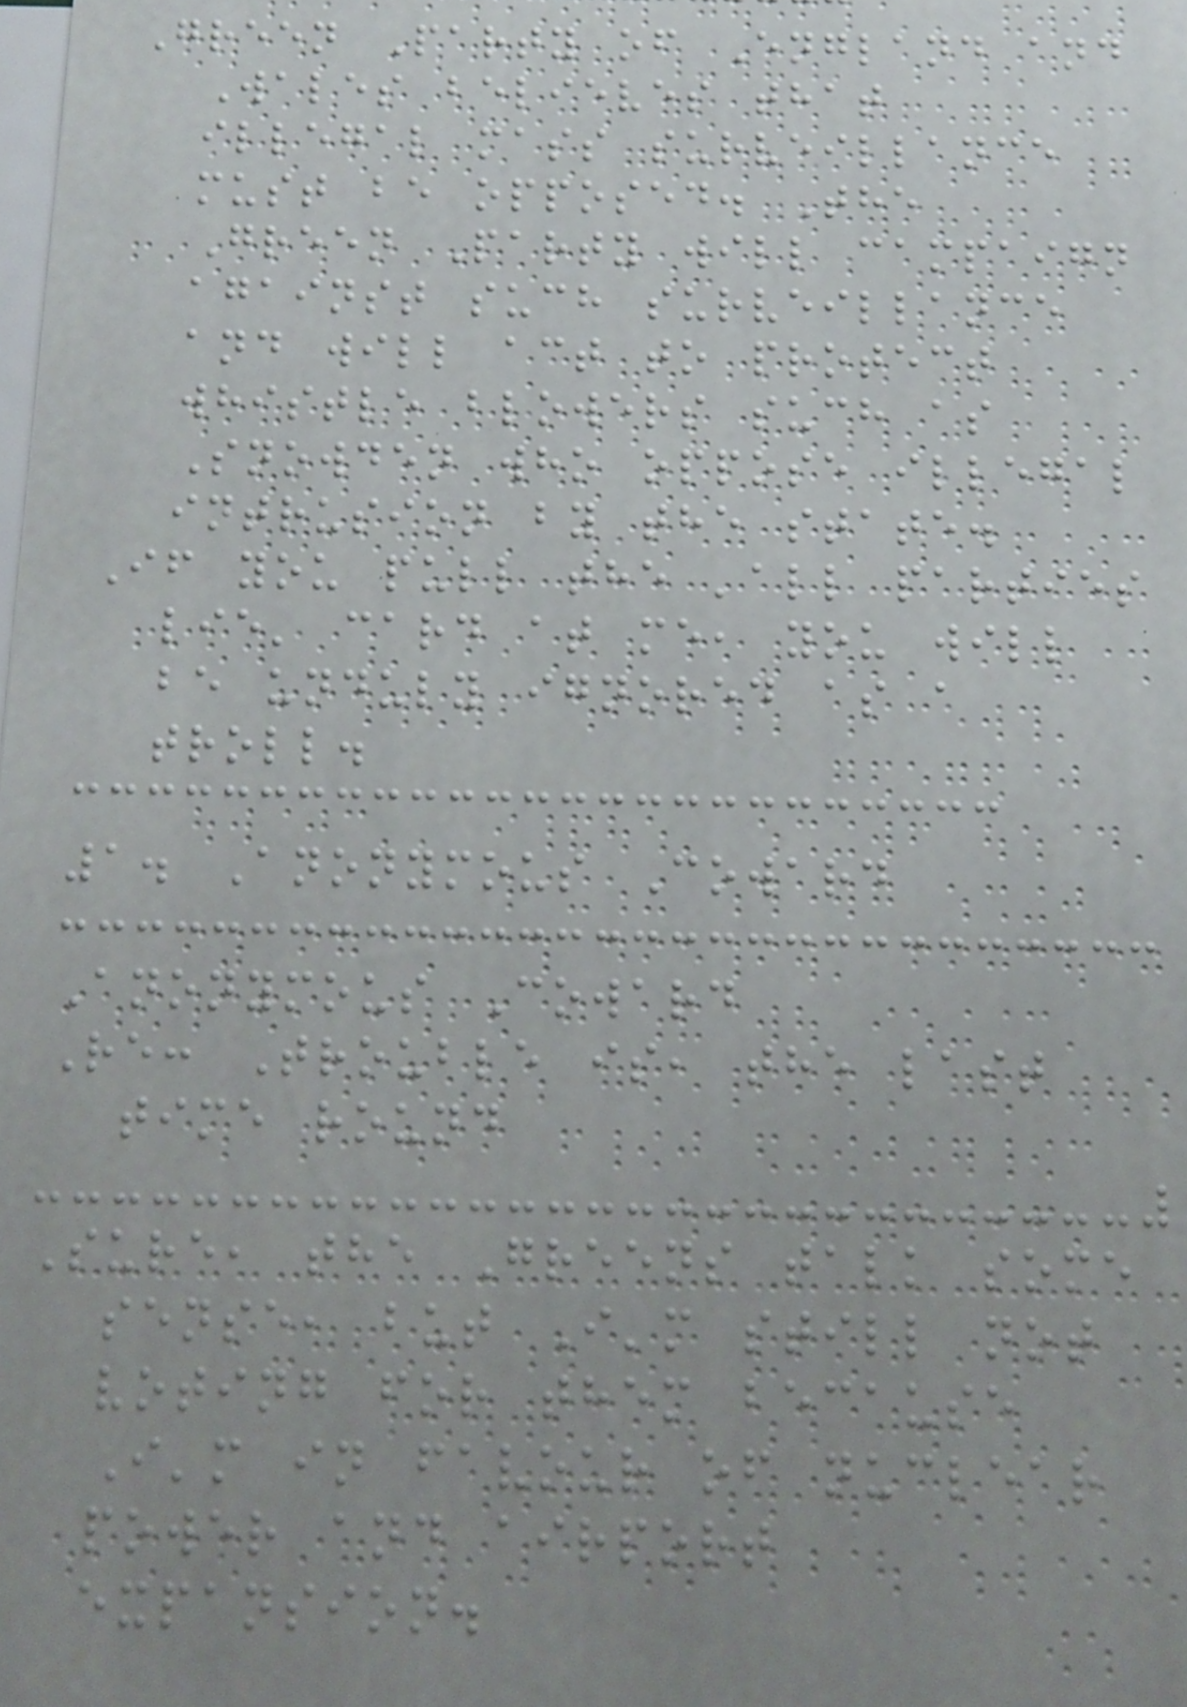Green Party of England and
Wales believes that
illegal mass surveillance
must be opposed. The
Green Party will campaign
against such surveillance
and will act to protect
whistle blowers such as
Snowden who oppose illegal
intrusion by the state.
If you pull the 'all parties
lie' card at me, you will
be unduly ignored as a
troll.
1. Anonymous Coward
Anonymous Coward
Re: Trouble is, the last
time round
Sure, the Greens talk some
sense, but I'm still not
voting for them because
I'm in favour of nuclear
power and airport
expansion.
